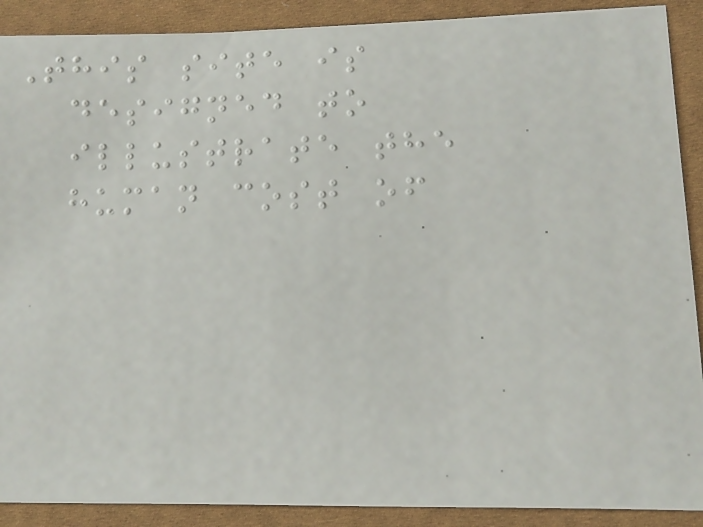This site is
designed to
illustrate the
human cost of
